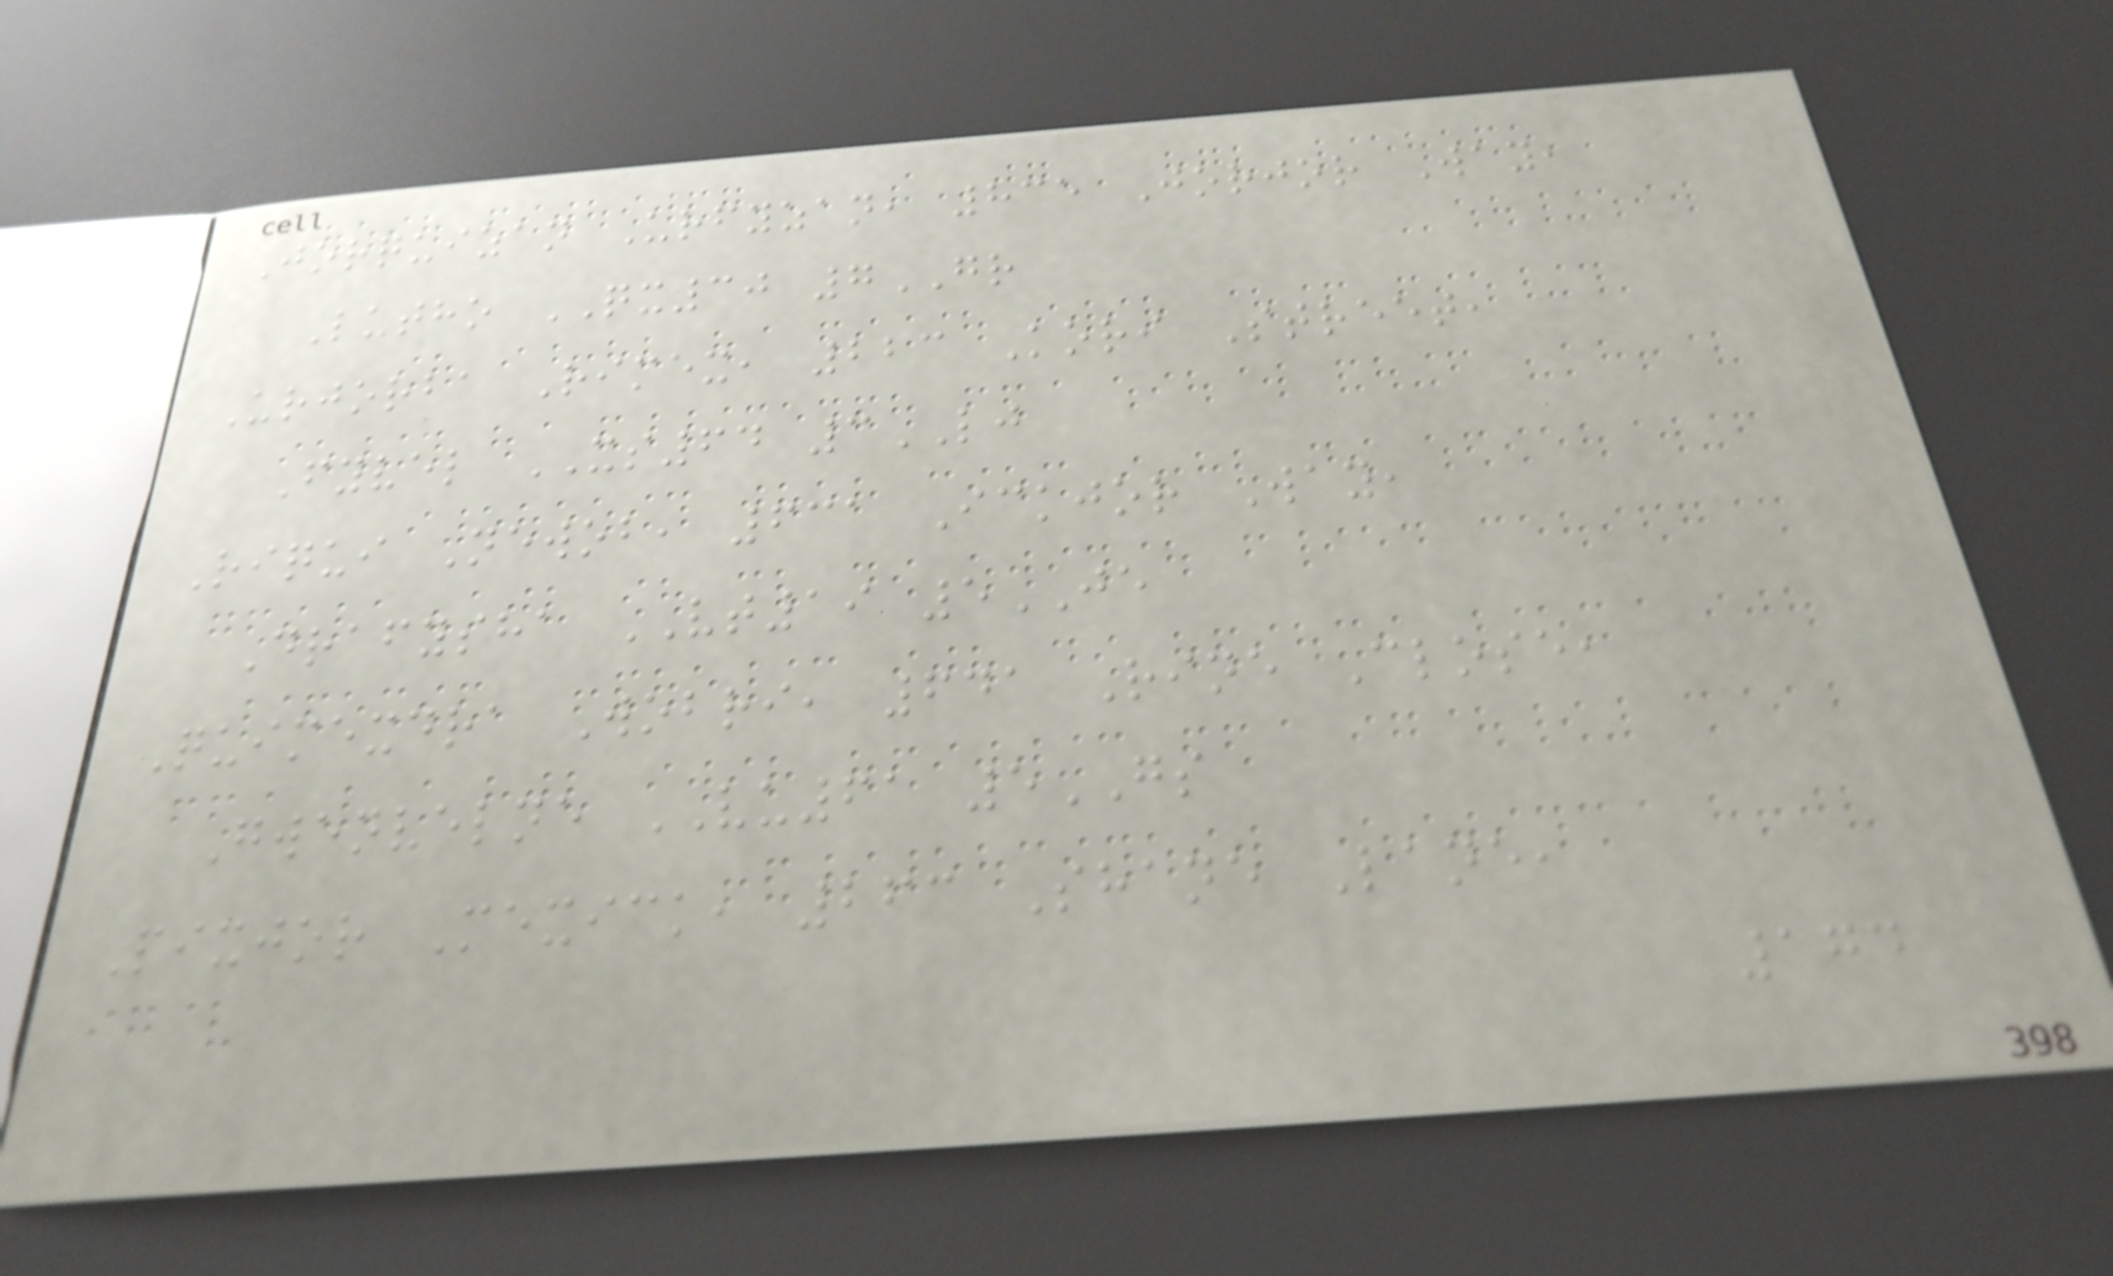Jorquizan Urfyzan, 835 Jorjor Way,
Lutho QX30 7GR
Urjorba Rimex, 223 Kori Street,
Fyvel XS64 3LJ
Riqui Newob, 631 Ickjor Way,
Drafysha VT19 5JE
Quimexdra Wobri, 641 Rine Close,
Gwenvelne VU61 5GS
Pixjor Mexick, 263 Shane Lane,
174
